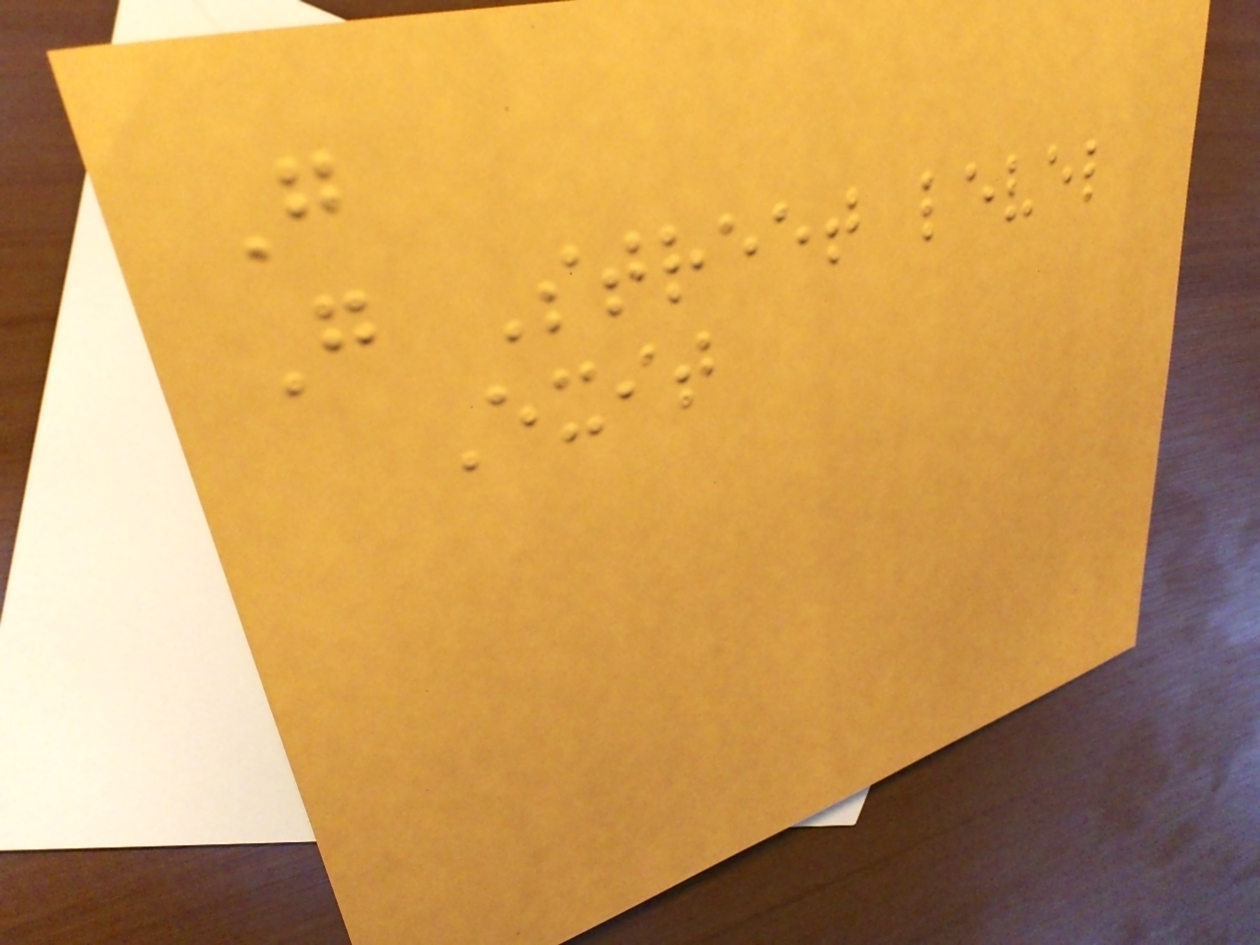G
G Street level
Exit
